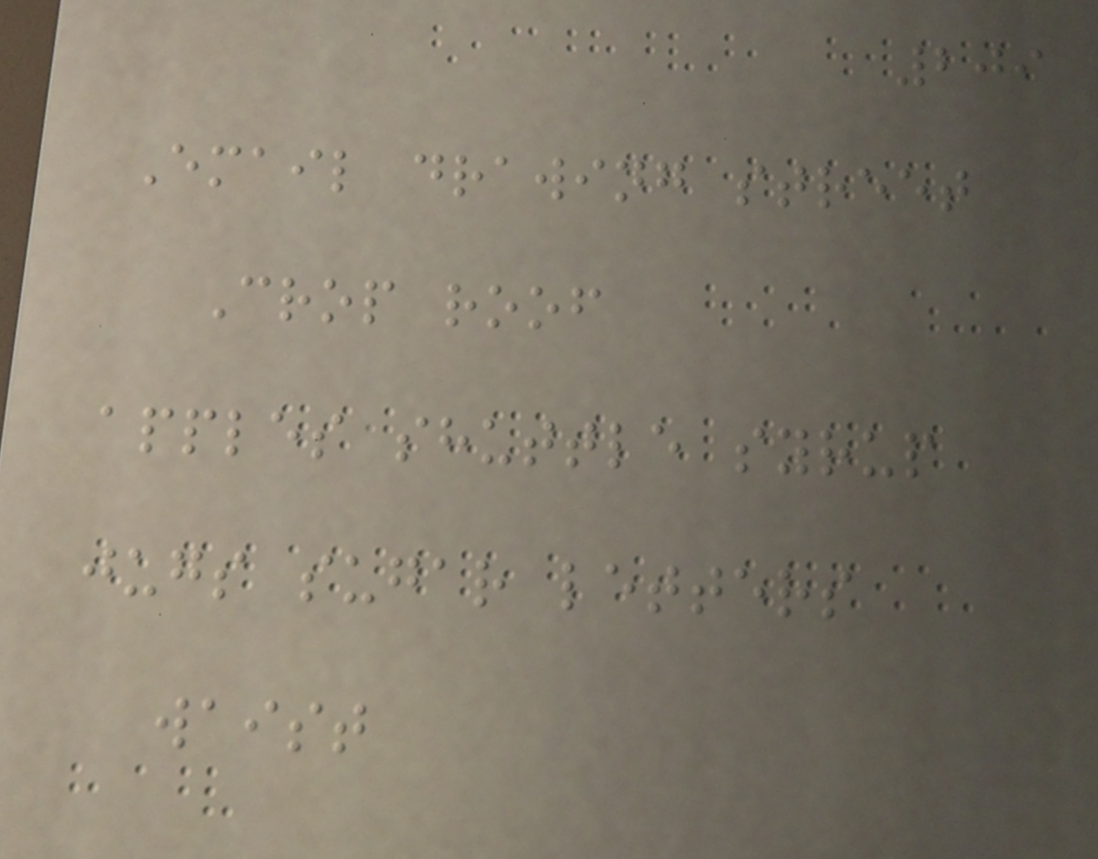209
Email drawing street
Crop roof
apples shuttle syrup
jugs sugar letters
waist
